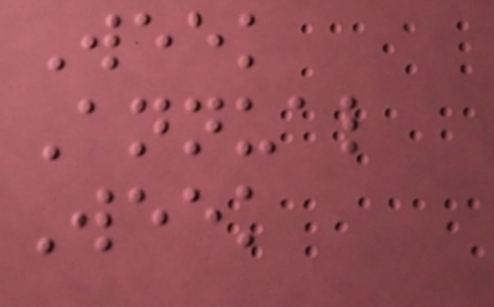Week
Annual
Week
